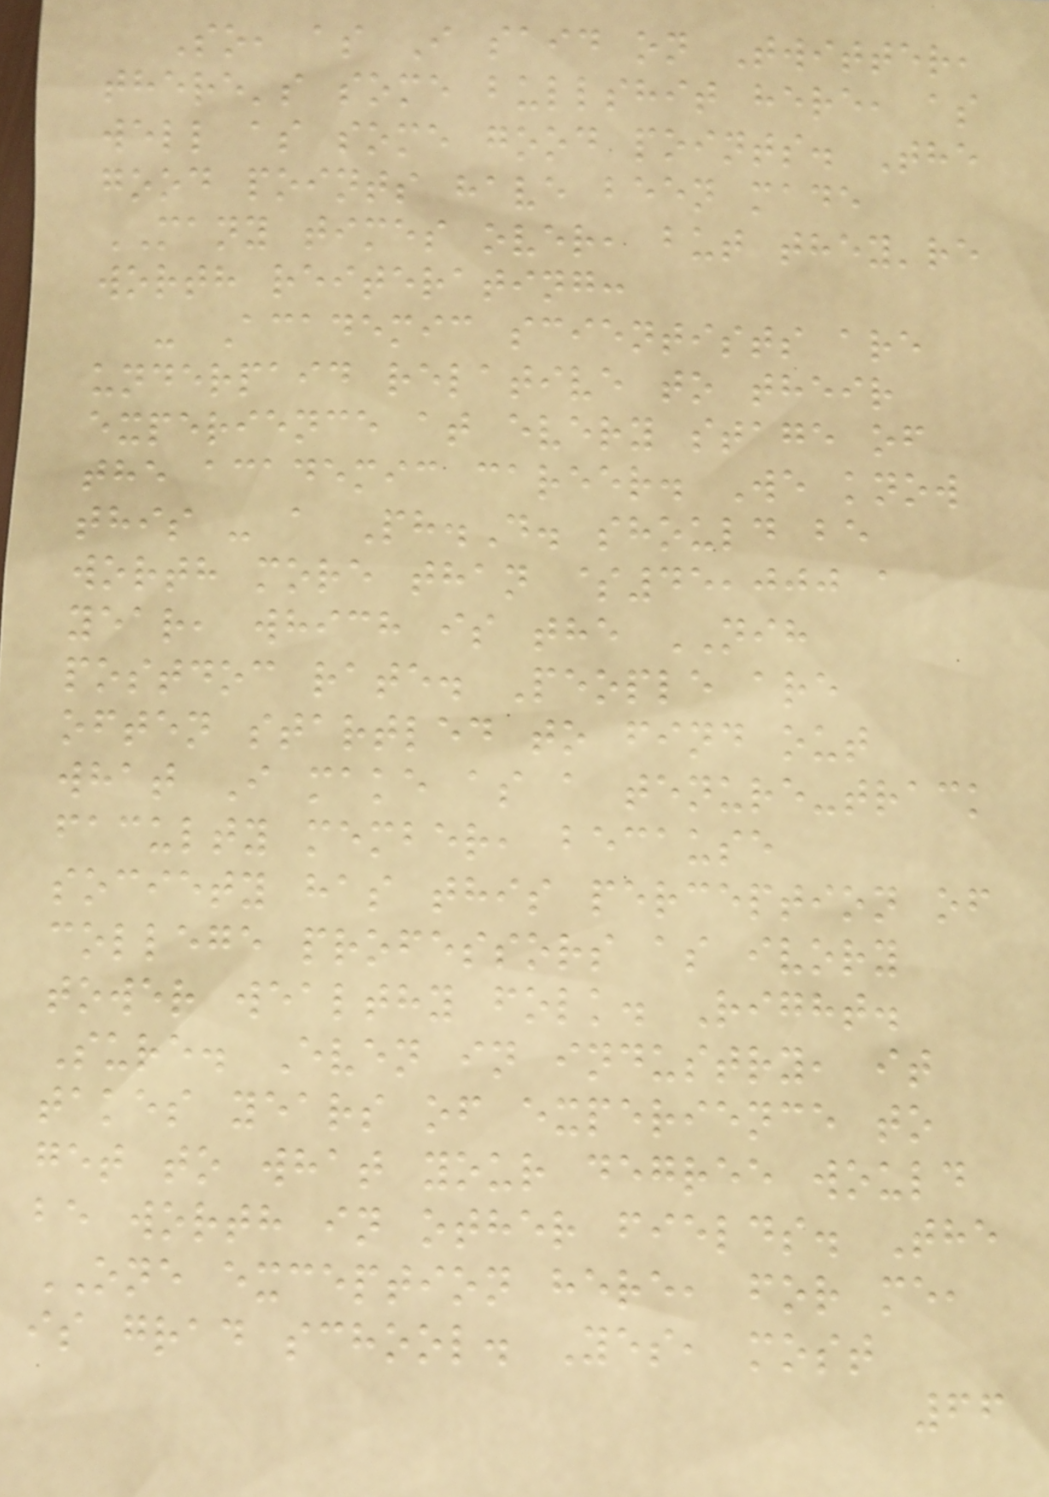So, as I said on Twitter,
there's some bullshit here, as
well as some good points. The
good points have been made
MANY times over, but they're
worth reiterating:
- Academic scientists are
underpaid relative to their
experience at every stage of
the academic career. We know
this - a Ph.D. should be
worth more than $45,000 a
year, which is the NIH
postdoc rate. People are
often startled to find out
what I make as a tenure-track
faculty member, because
society has this perception of
college professors as ivory
tower wealthy folk. Right.
Sure. Even in industry, it
takes years of experience to
get to what your degree would
be worth in other fields. The
ONE exception here, for me,
is grad school. Yes, most
66
